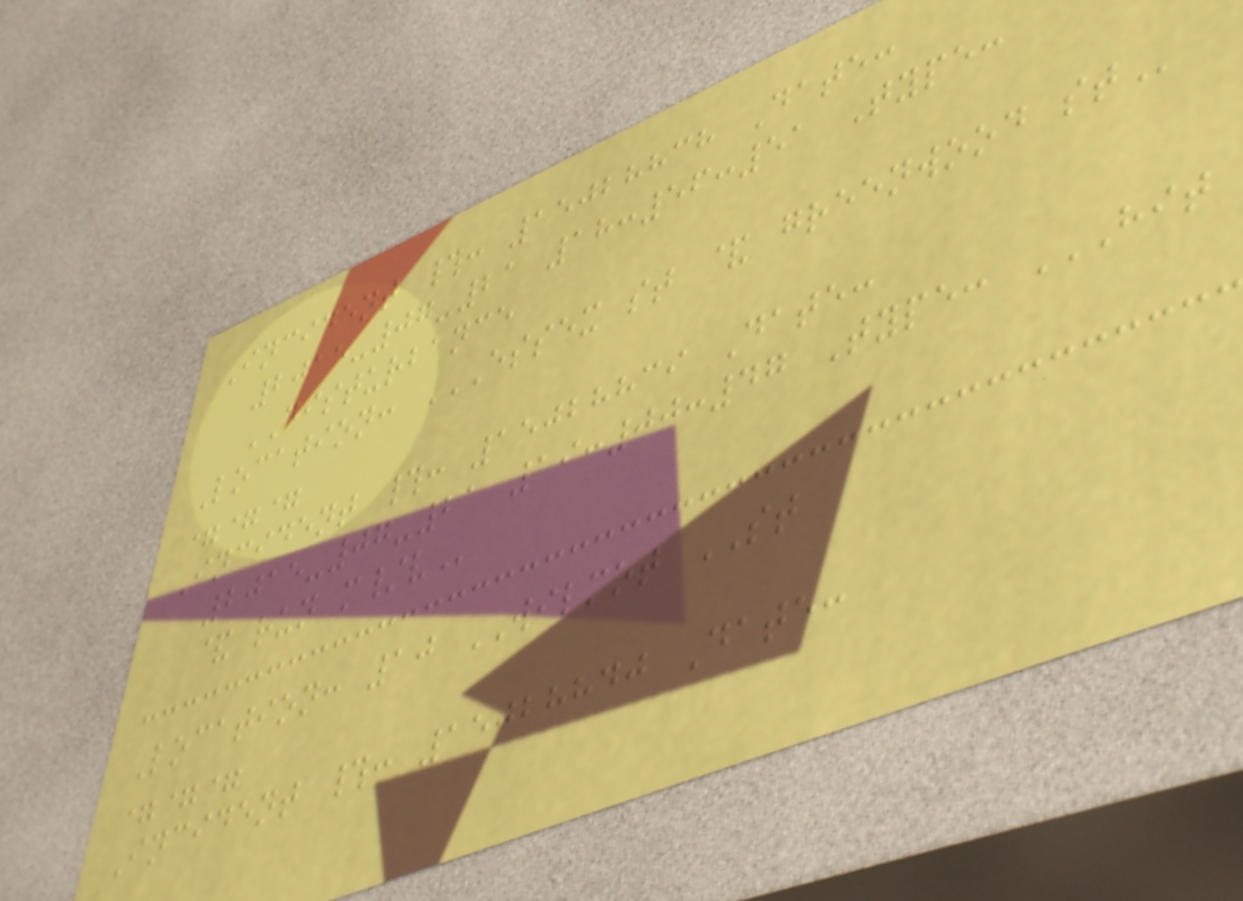Incident #: 15028838 Date:
2015-07-21 18:56:51 Type:
DISTURBANCE
Location: ESSEX ST & GREENWOOD ST
===
Incident #: 15028839 Date:
2015-07-21 19:00:47 Type: HIT
& RUN M/V
Location: 10 WILMOT ST
===
Incident #: 15028840 Date:
